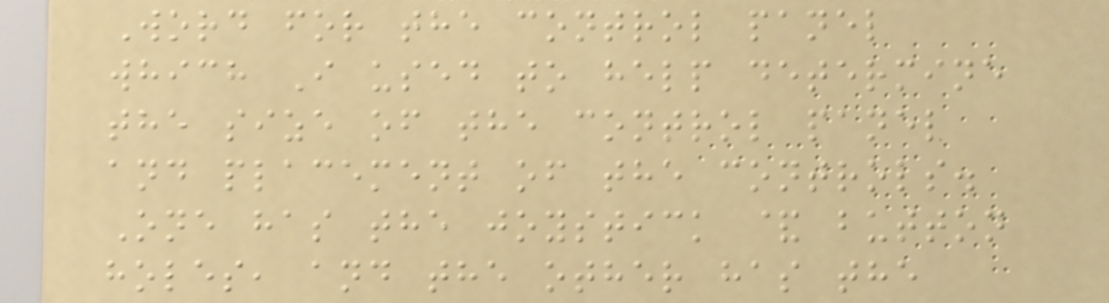Word for the control panel
which I used to help determine
the size of the control panel
and placement of the controls.
One has the joystick & button
holes, and the other has the
